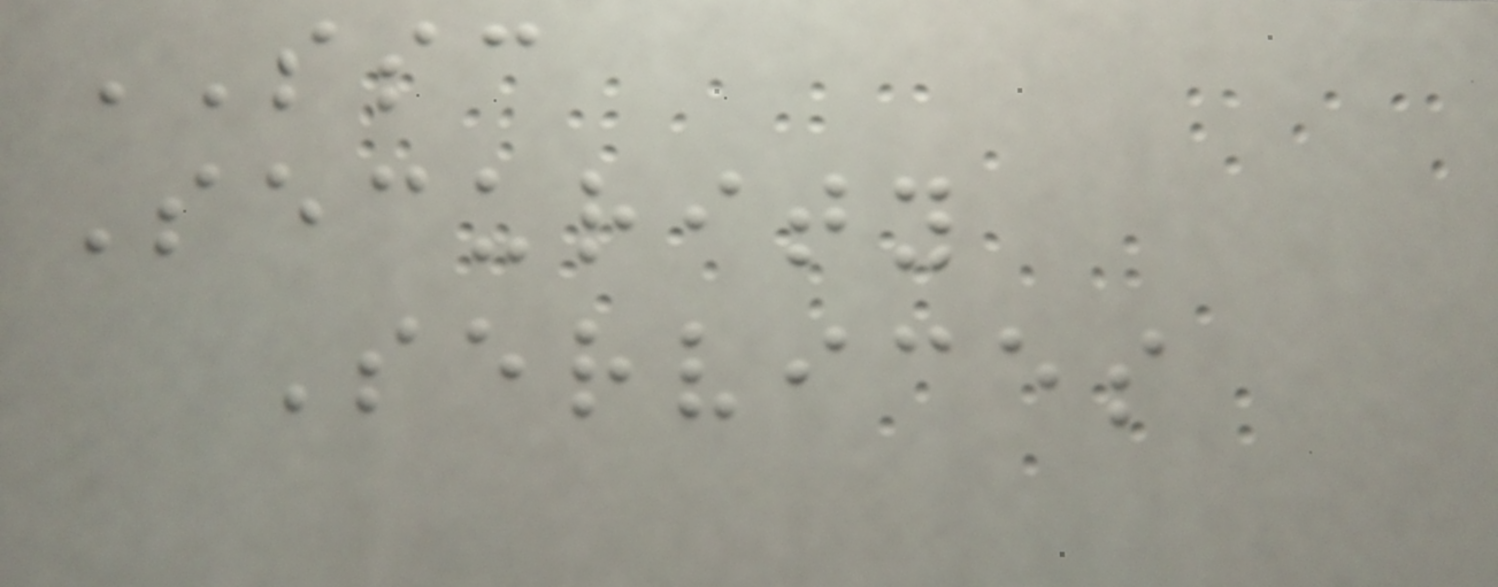SSC
Security
Services
